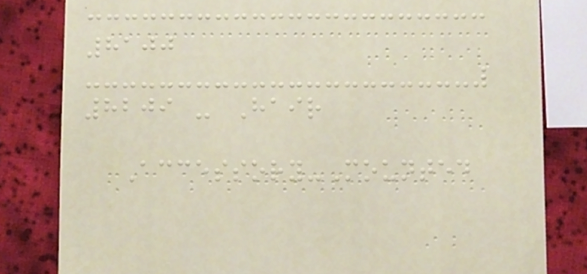8100
8209 - Hair
Accessory-Mounted
